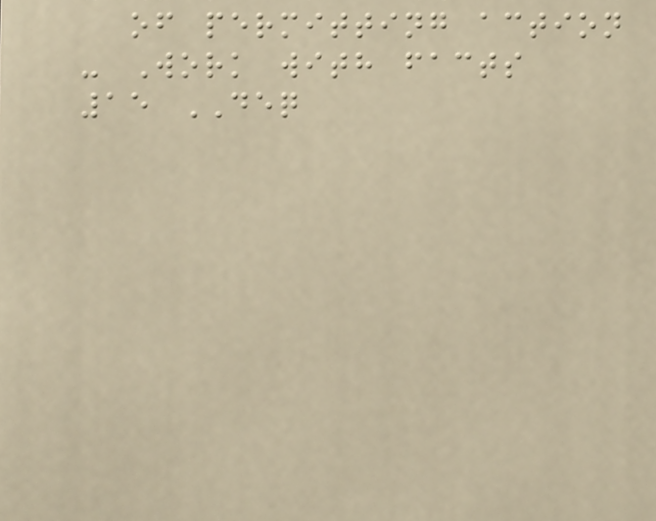of permitting action
- Work with facts
15 DEQ
